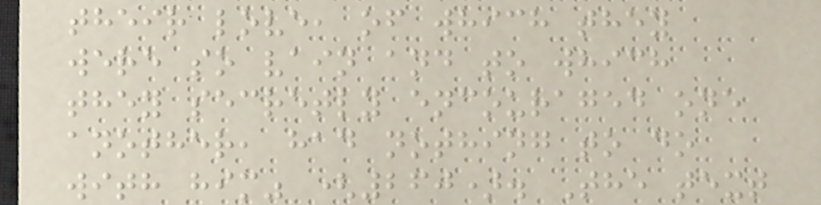their love, of which they
were so vain and to which
they secretly encouraged one
another, had nothing to do
with him" (260). The text
